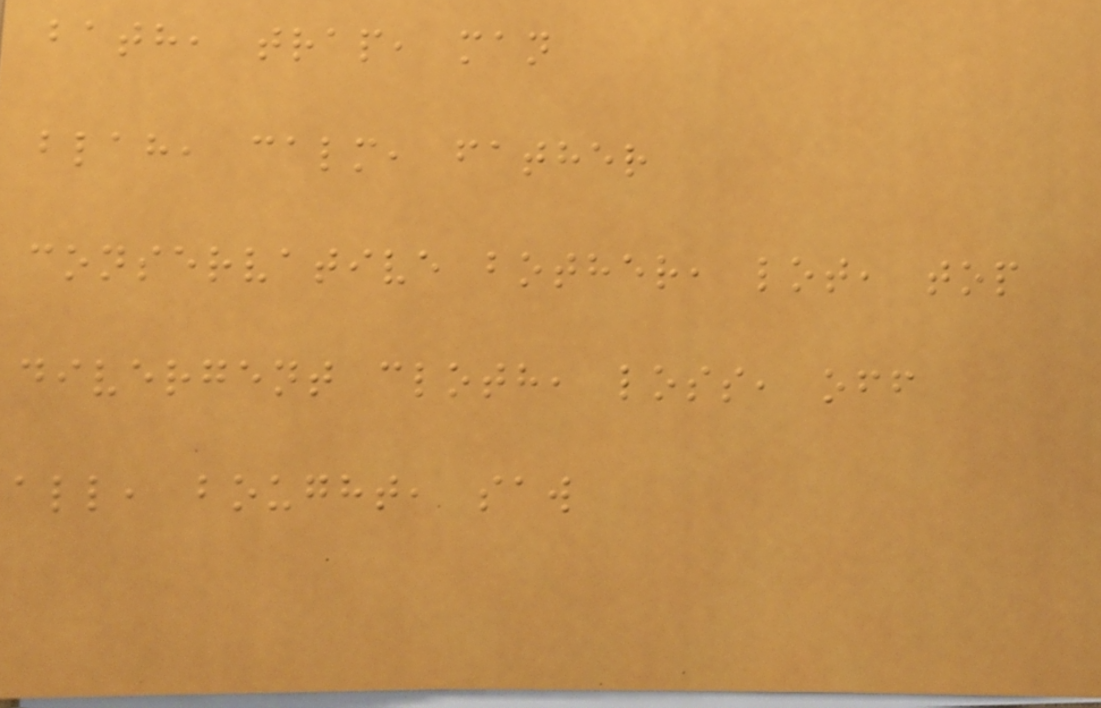bath, trap, man
blah, calm, father
conservative bother, lot, top
divergent cloth, loss, off
all, bought, saw
